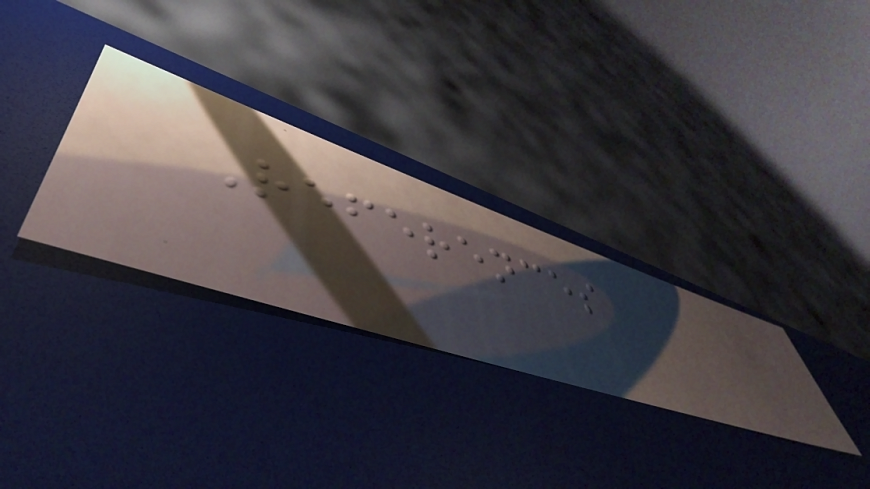References
